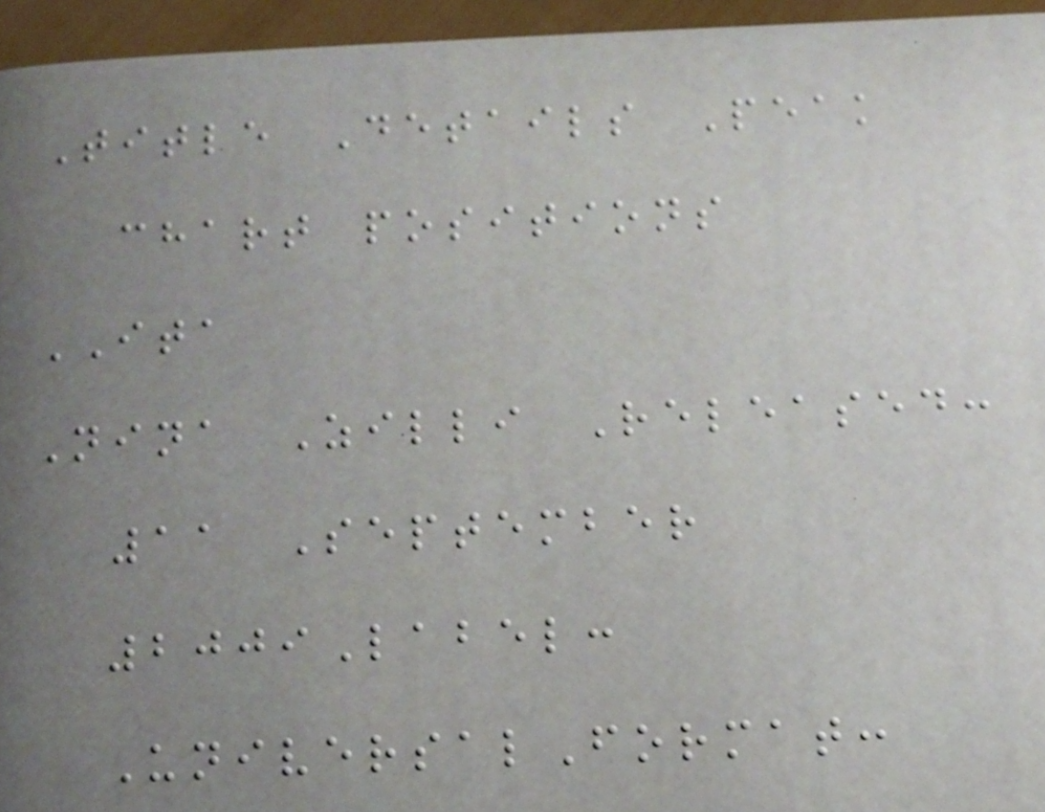Title Details Peak
chart positions
ITA
Nina Zilli Released:
11 September
2009Label:
UniversalFormat:
